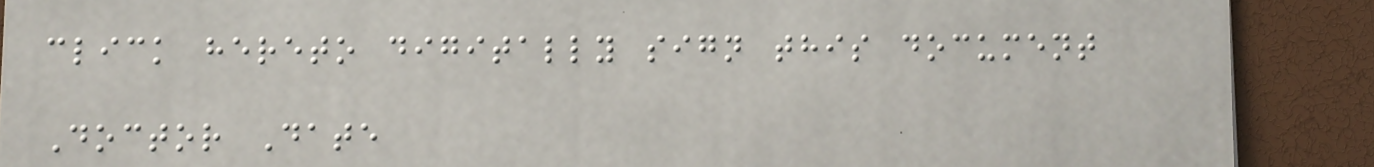click hereto digitally sign this document
Doctor Date
